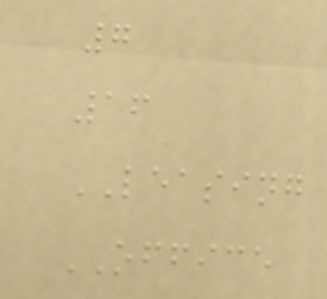7
16
LEASING
OFFICE
